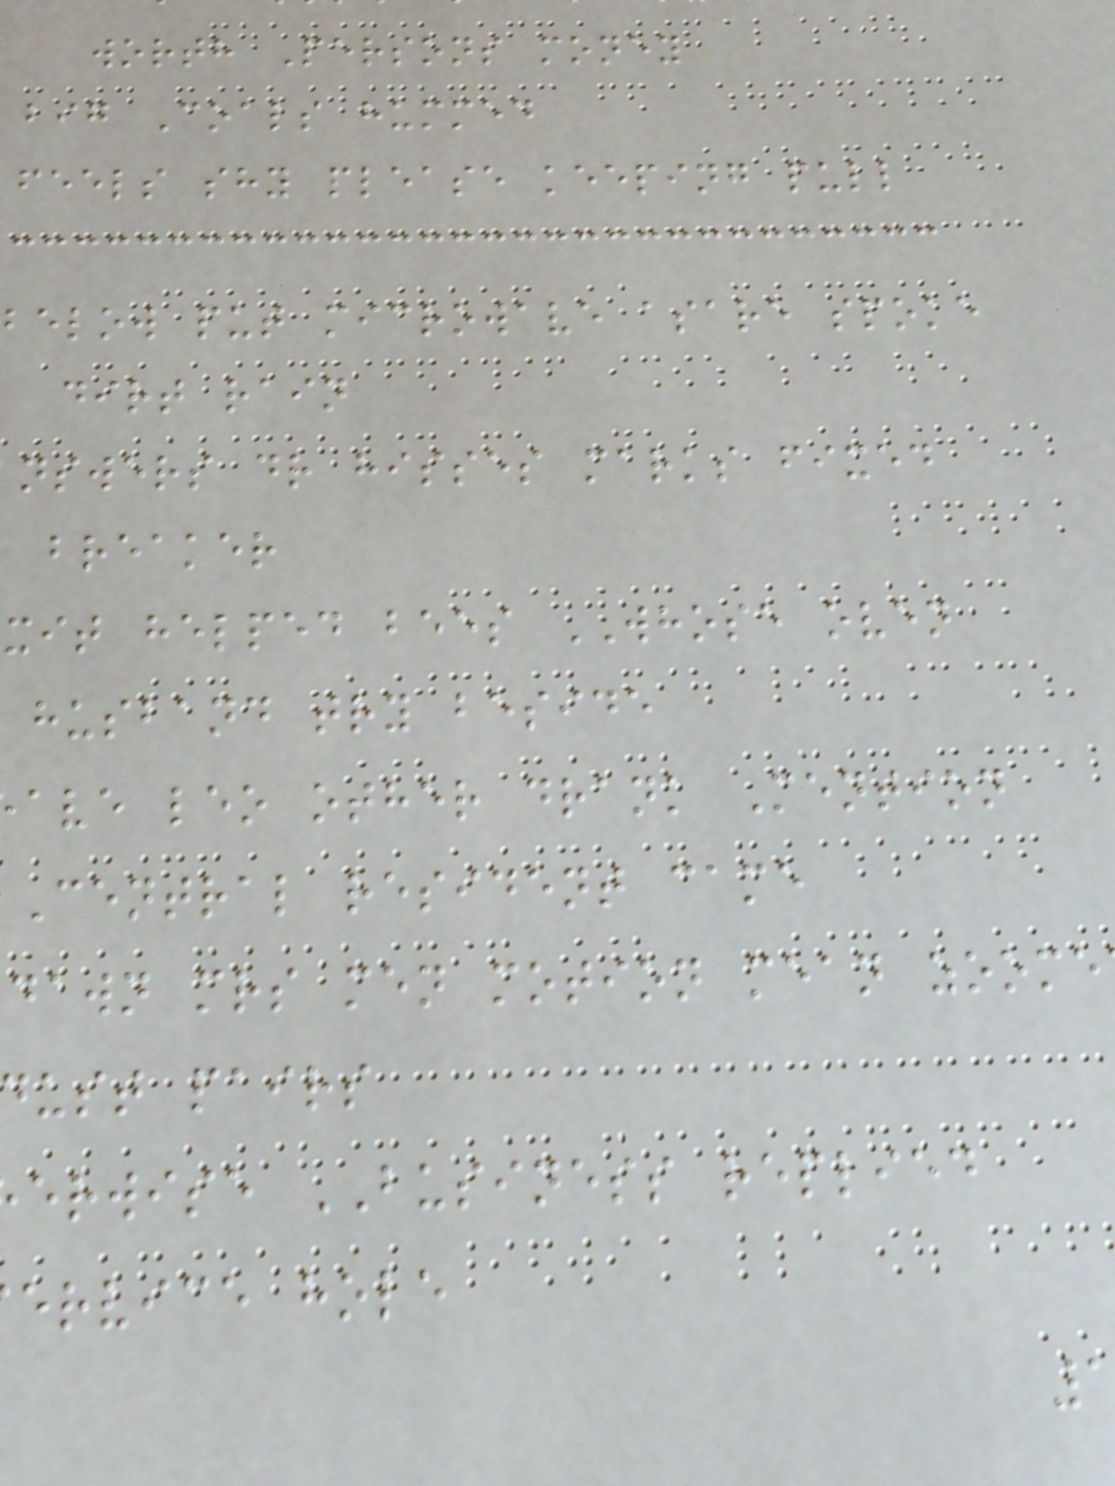worth Persons money
big Coals hummed
feels shy please keeping pull
below put microwave asare spoke
dirt rain
nswers dr hisses marks fixed
breaker
xit helped bees WHOSE oven
husband try beside
ave leo other drank Mention
Central resident came
dawn mrs men motion mean zoome
ust pairs
erwise BUSINESS replied
ervice hole
